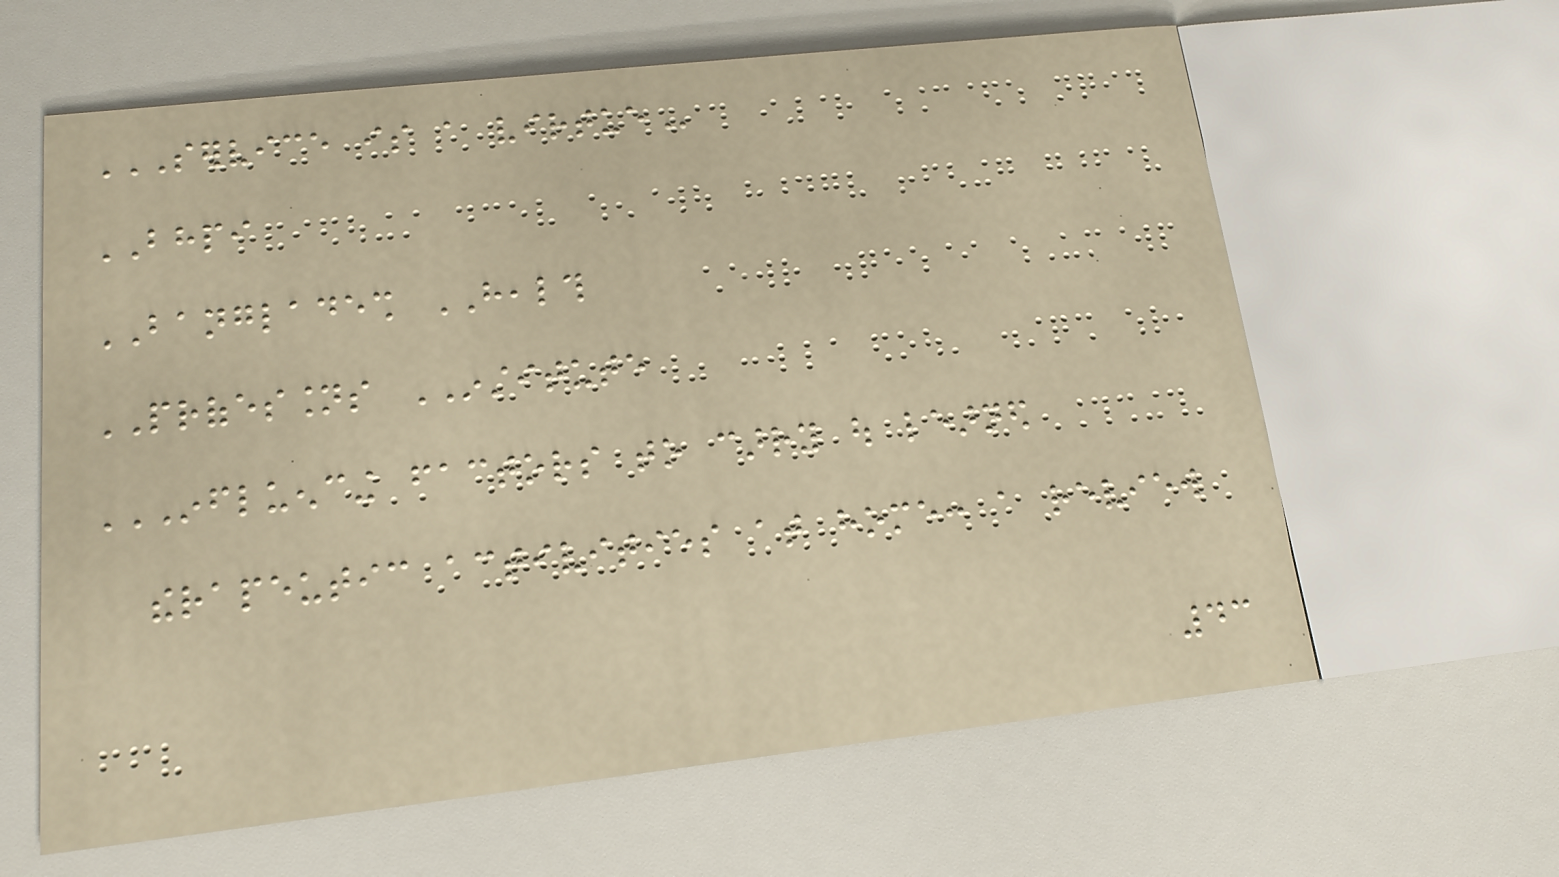SERVICE IS A VIRTUE
BHPI
BANGLADESH HEALTH
PROFESSIONS INSTITUTE
INFLUENCING FACTORS TO CARRY OUT LEARNED
THERAPEUTIC ACTIVITIES AT HOME: A REVIEW
43
